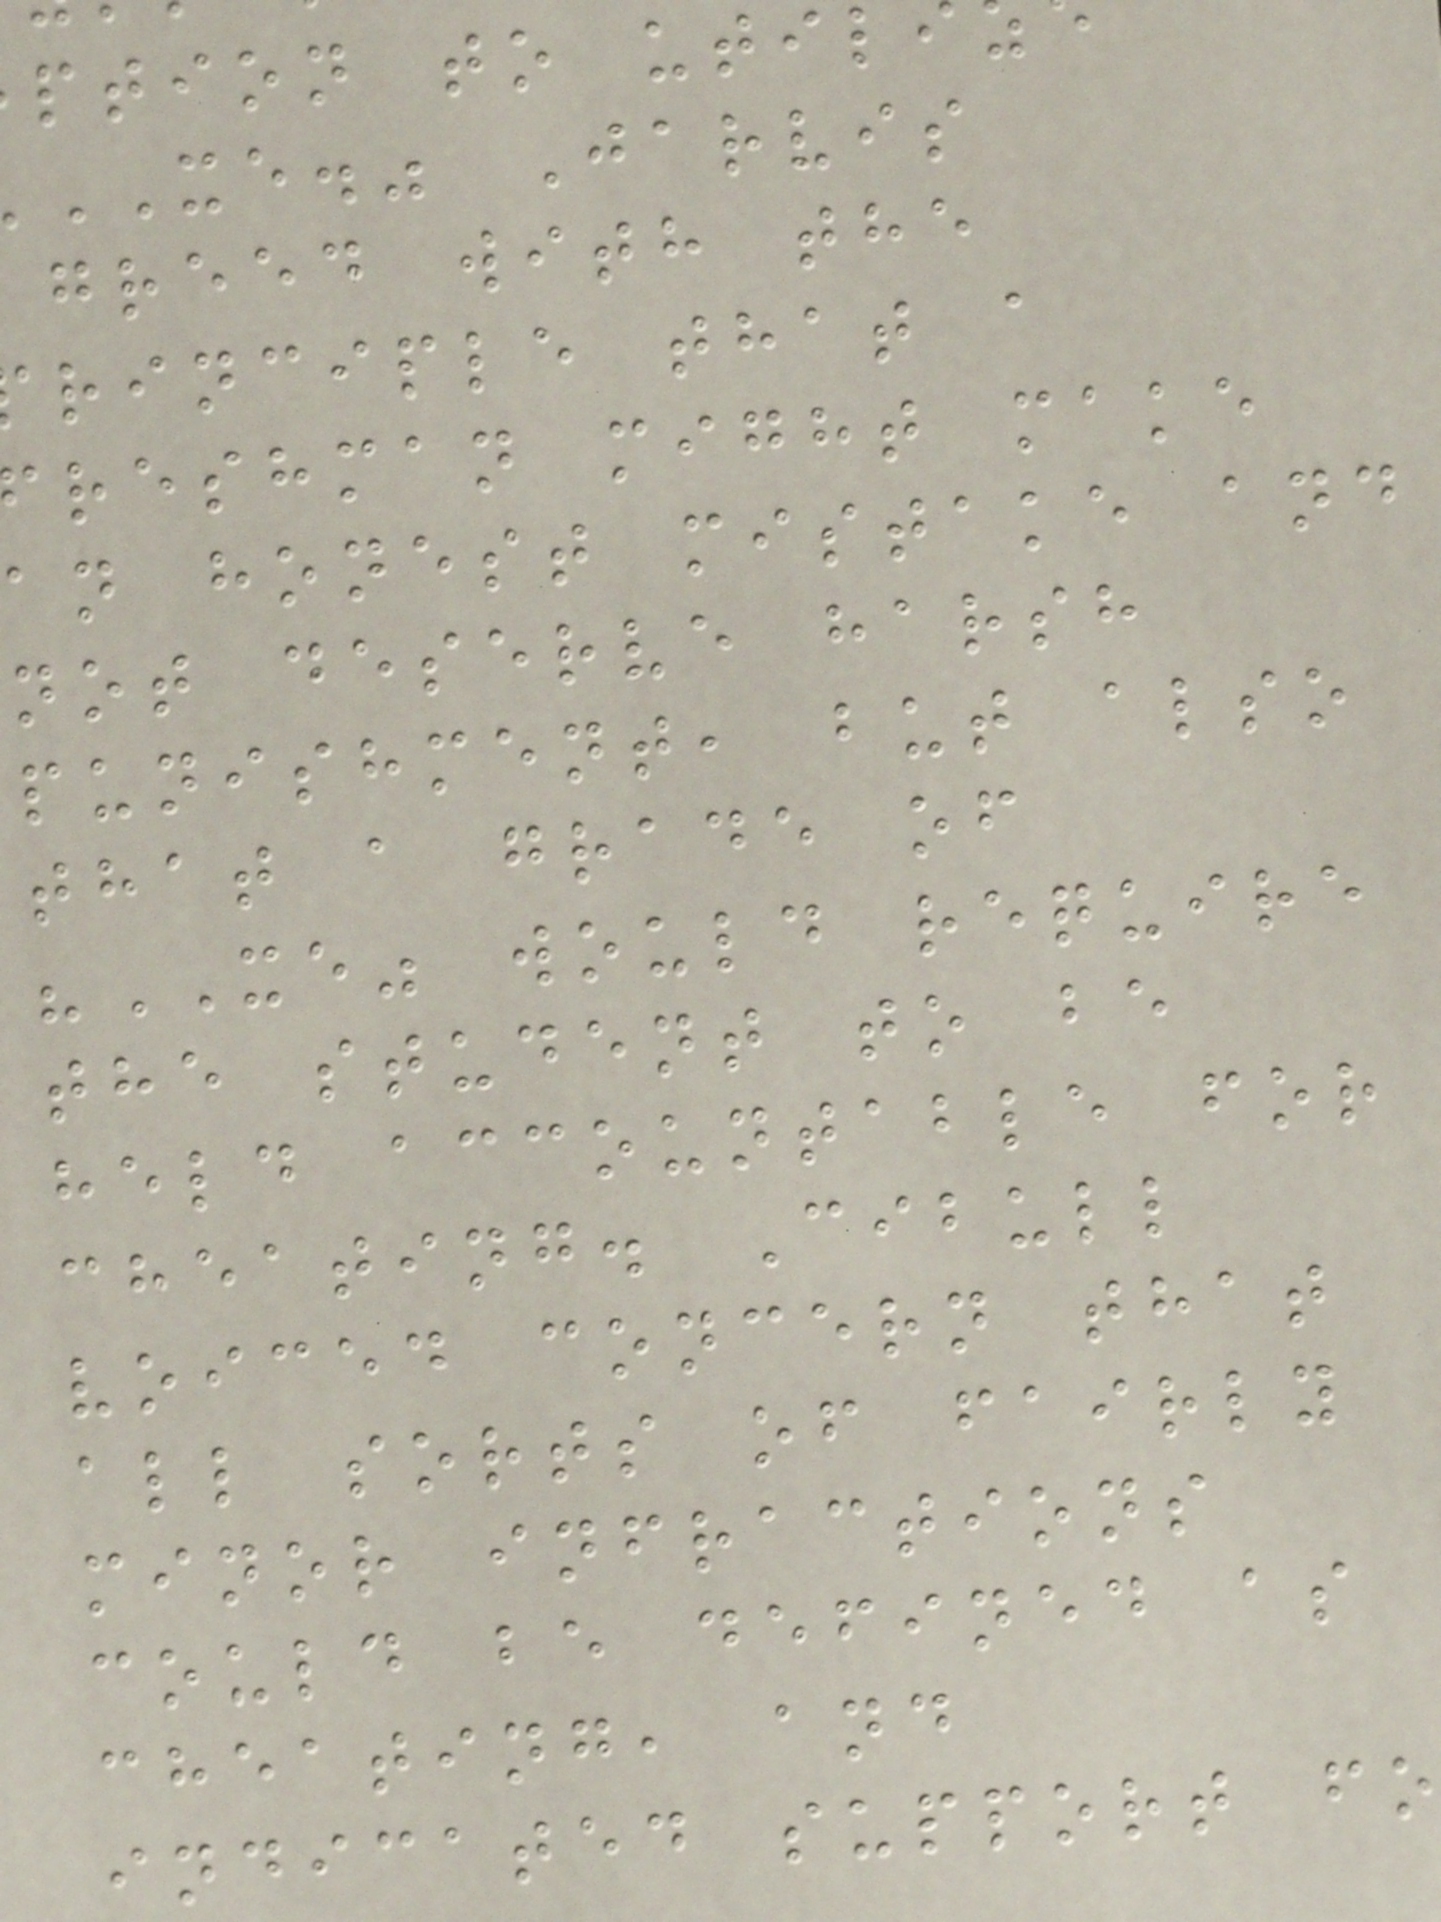ption to util
XE." Jarvis
greed with the
rinciple that a
reshman might make
an honest mistake and
not deserve harsh
punishment, but also
that a grade of
"XE" would require
the student to be
held accountable for
cheating. Cibull
voiced concern that
all sorts of fairly
minor infractions
could be defined as
cheating, and
indicated support fo
